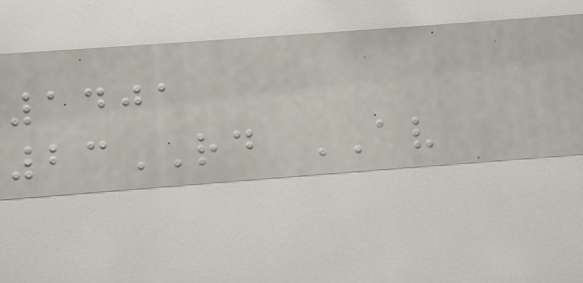1401
23RD AV
